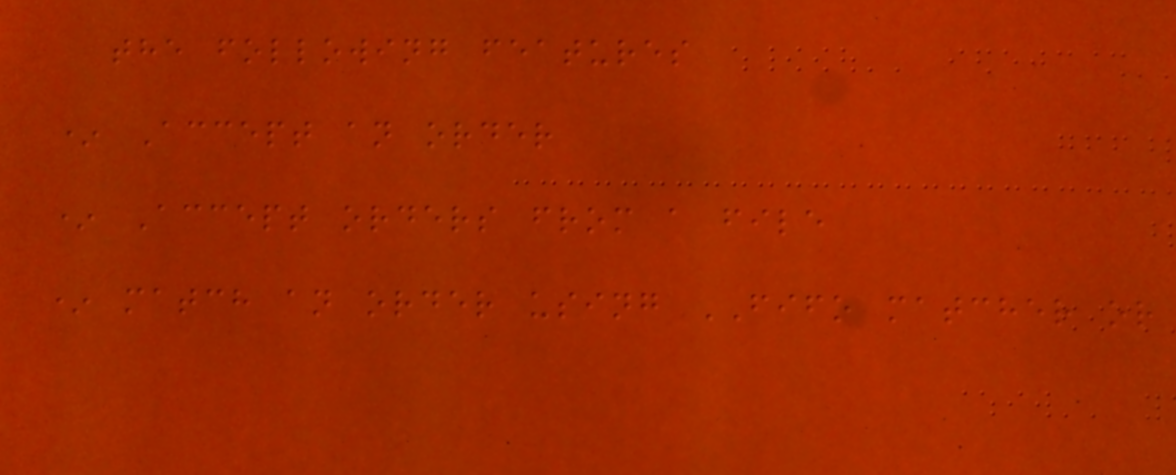the following features
* Accept an order
* Accept orders from a file
* match an order using FIFO matcher or
